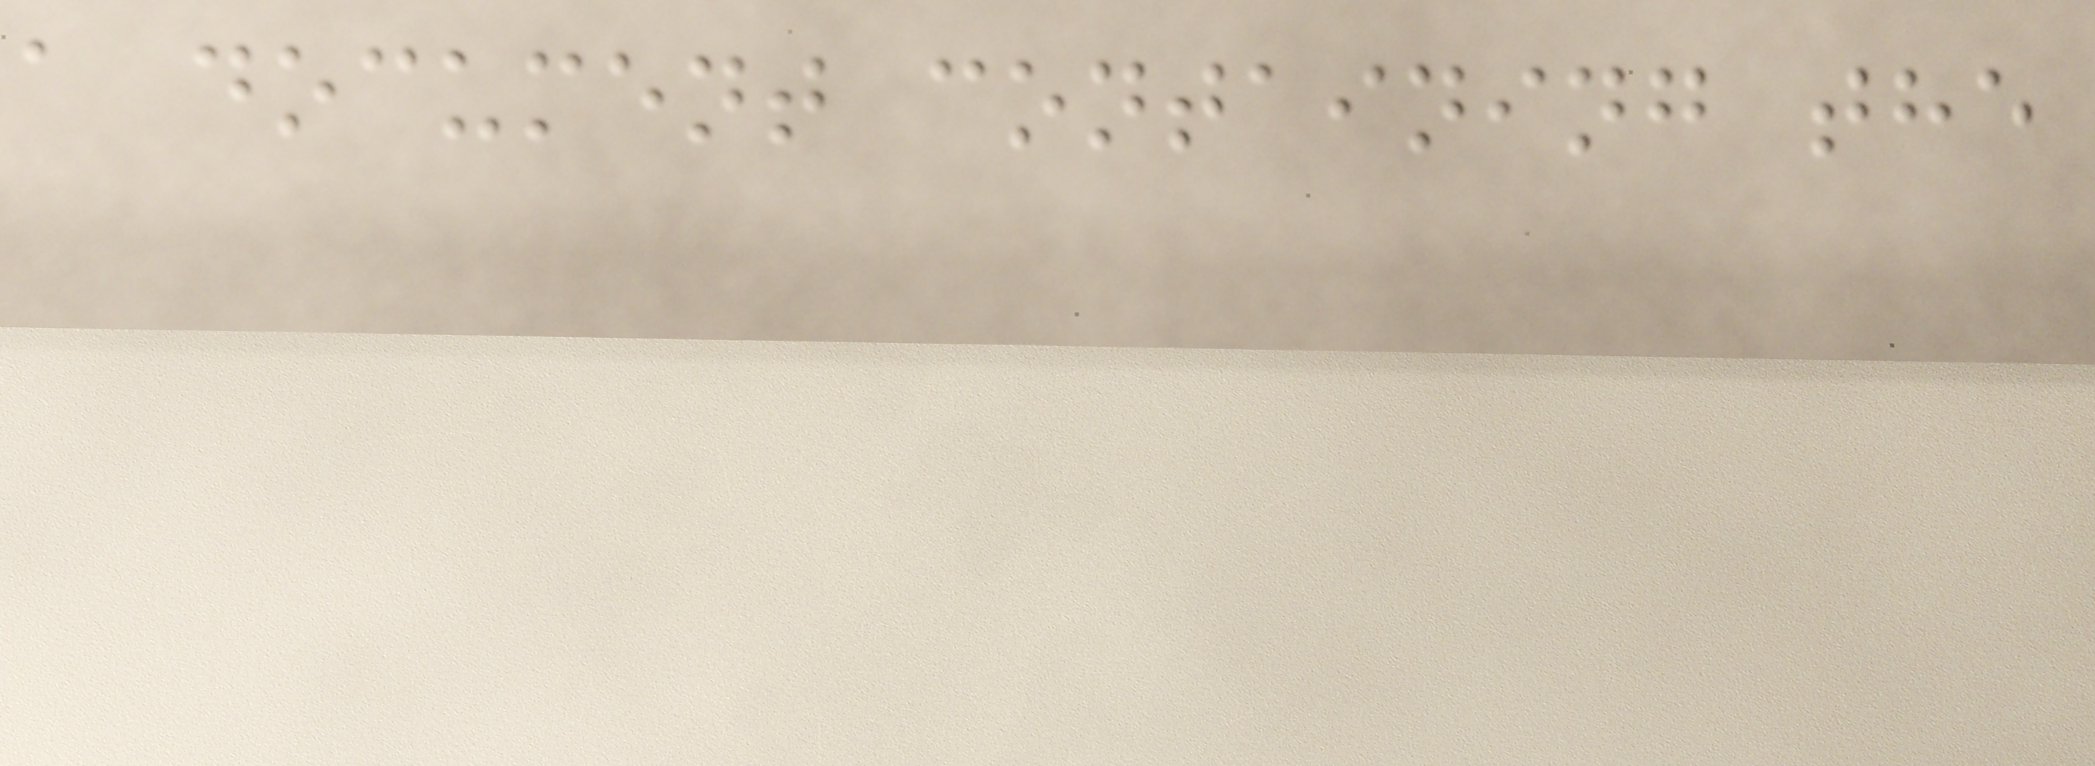a document containing the
